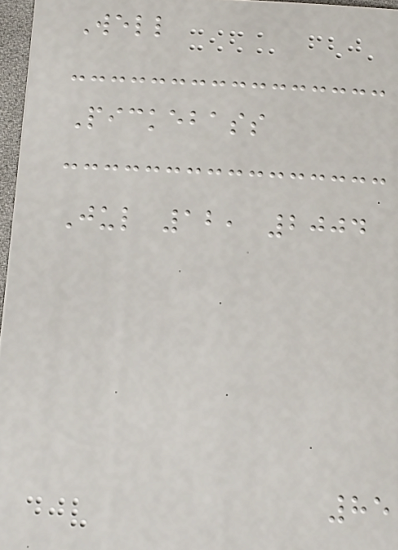Well
Pickebass
Jul 12, 2004
85
